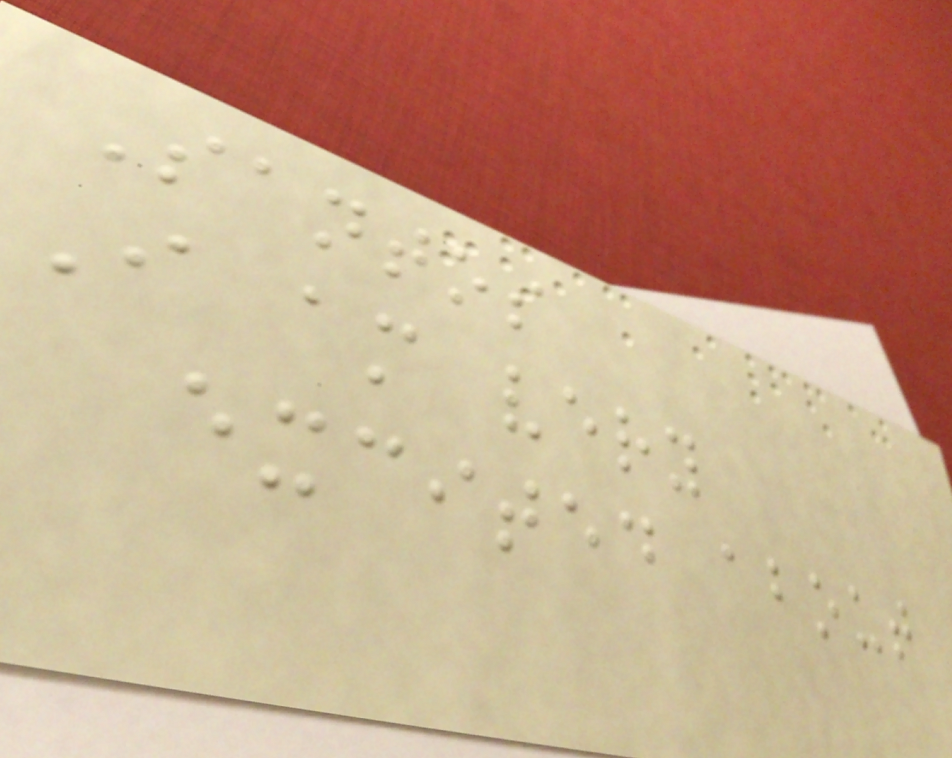Santos
I am very
excited about
